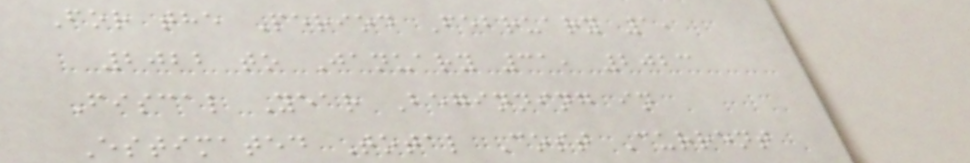For the Period February 1,
2022 to January 31, 2023
Fiscal Year Beginning in
Estimated Total Cost Current
